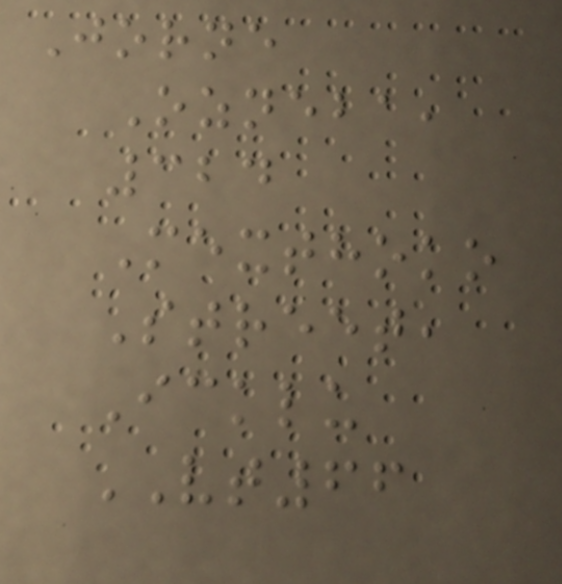Jorne
Ozneba,
324
Mexthoko
Street,
Icklu
VT66
